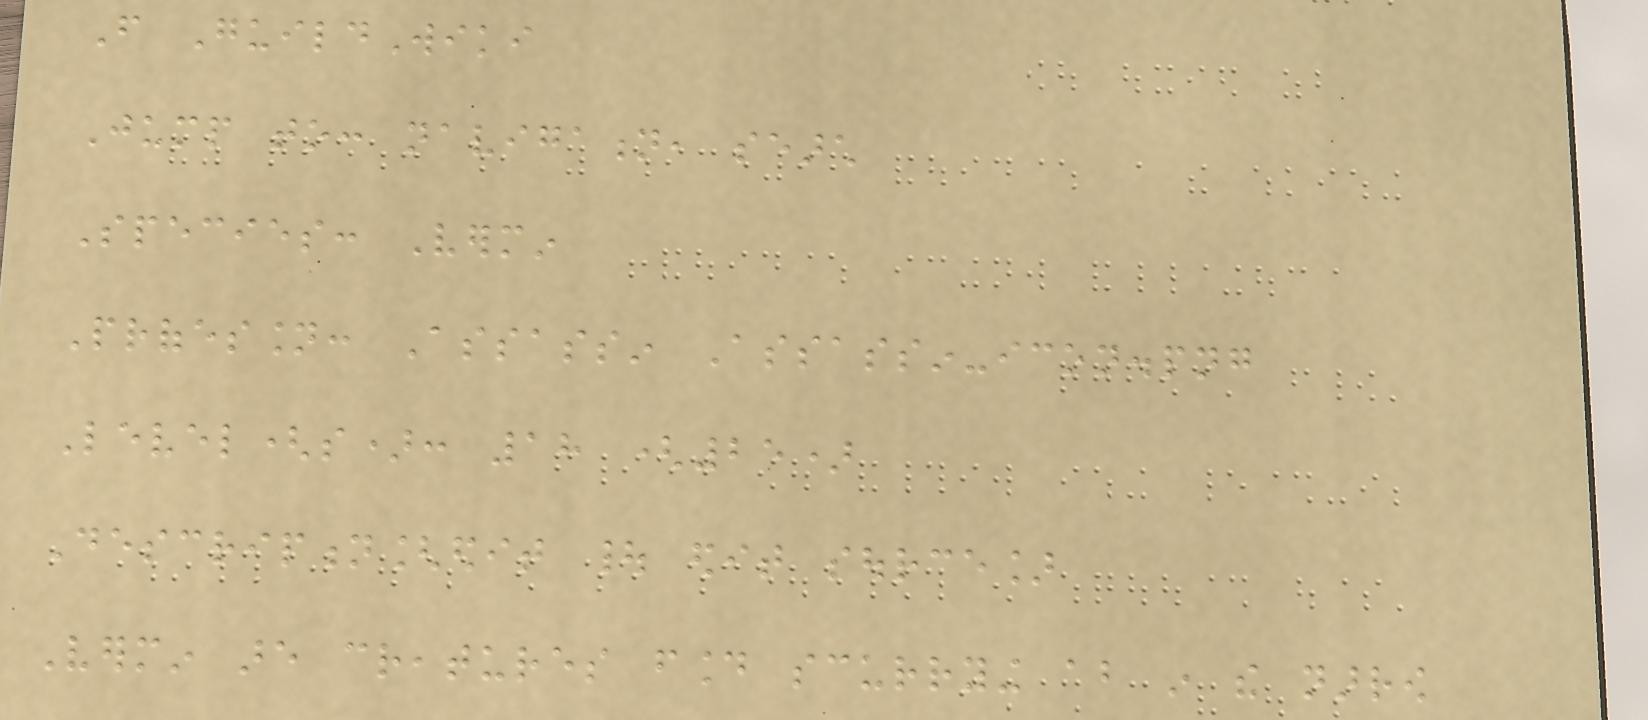From GuildWiki
Jump to: navigation, search
Species: Vermin
Profession: Assassin Assassin-icon.png
Level(s): 18 (25)
Description[edit | edit source]
Vermin are creatures found scurrying about in the narrow
